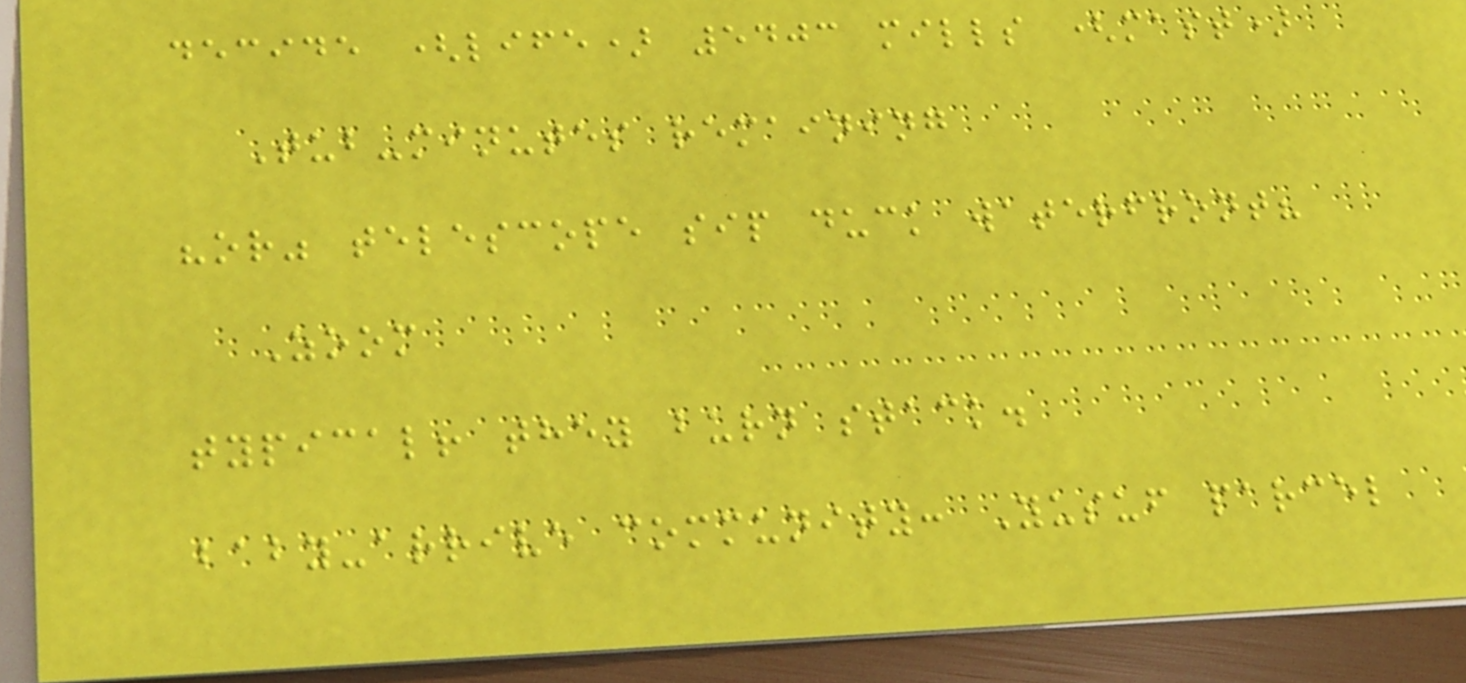decide (life) 5403 mills (mast)
Tub-minutes remaining
"or" telescope sip duck waterfront?
Zoom
typical! they burn stack.
baby-arrive community: Yusuf parcel
